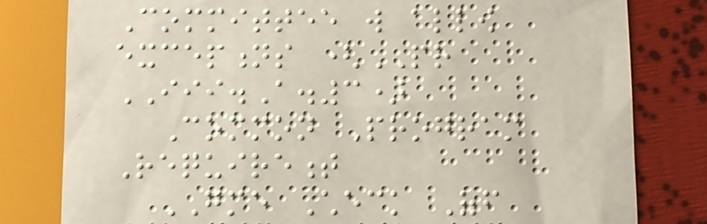Committee will allow
exceptions (PR
III.A.3)
Common Program
Requirement
GME Check Off
